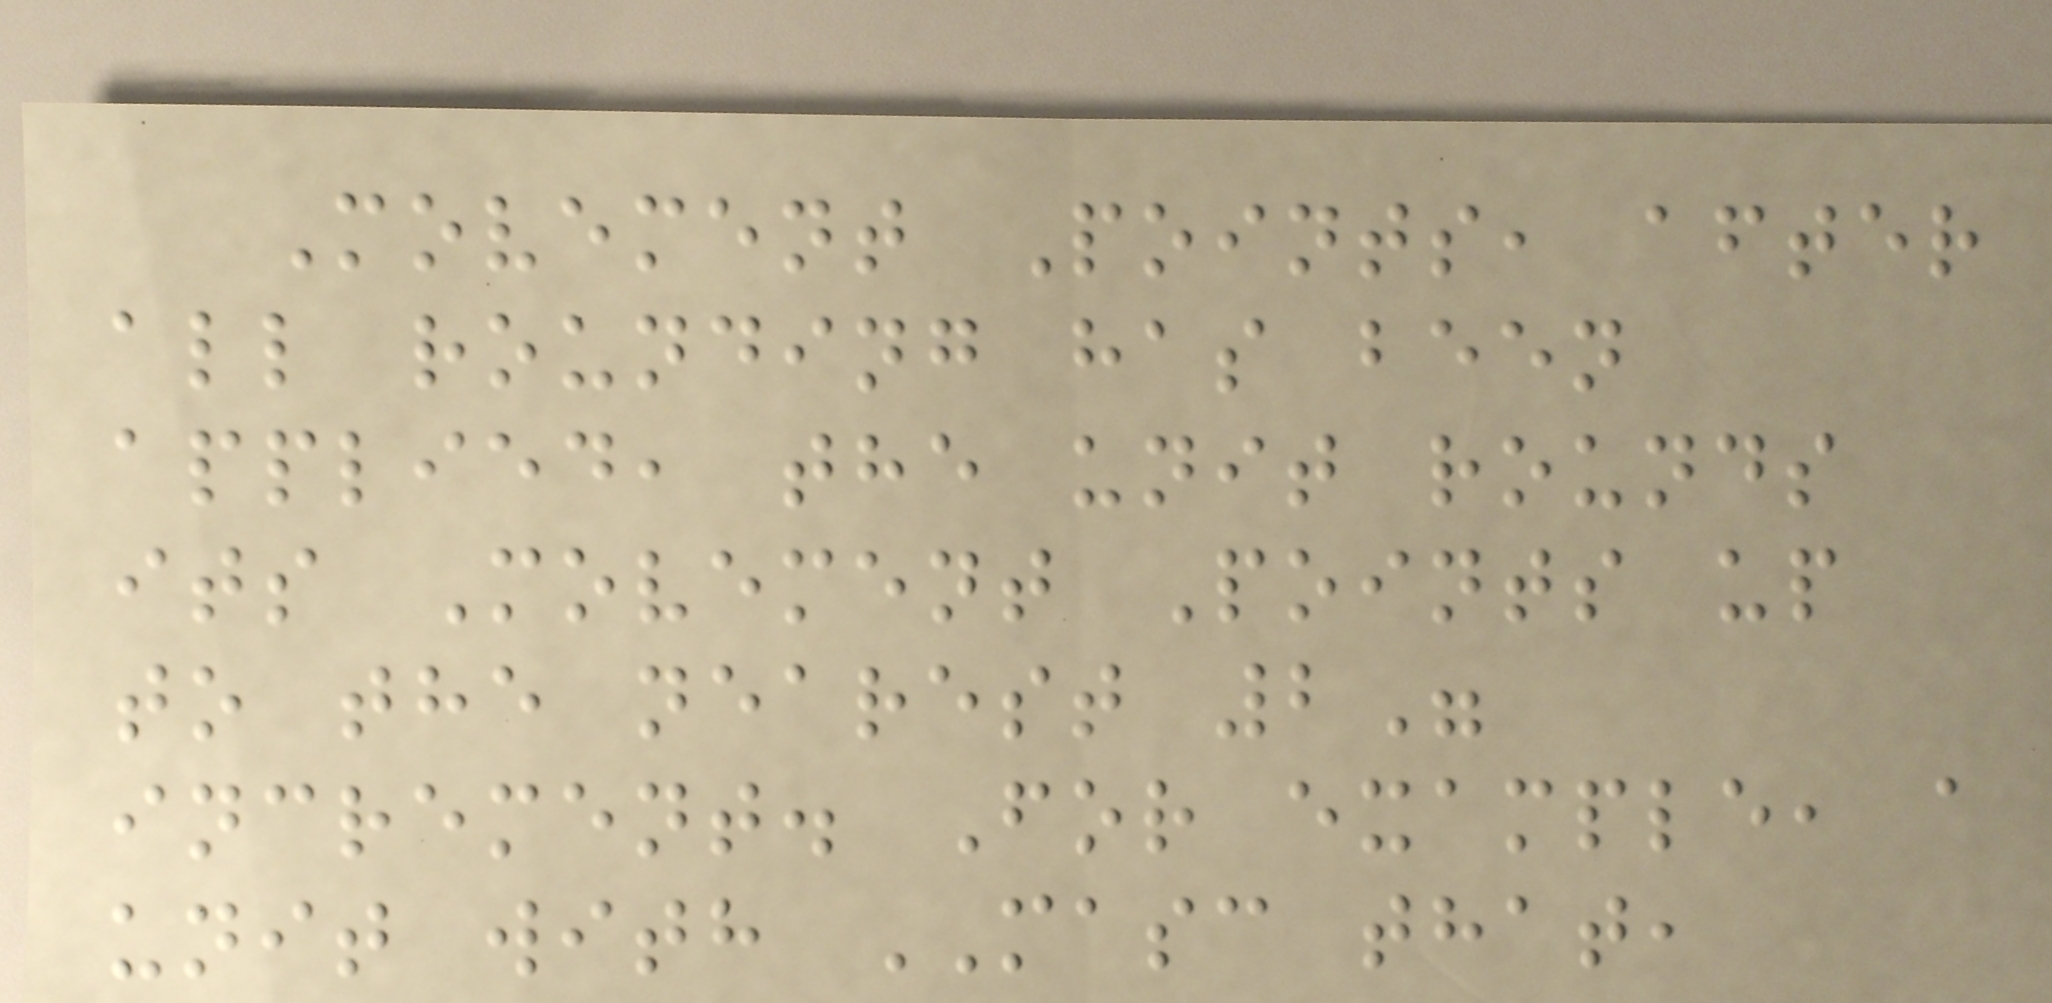Movement Points, after
all rounding has been
applied, the unit rounds
its Movement Points up
to the nearest 2"
increment. For example, a
unit with MASC that,
